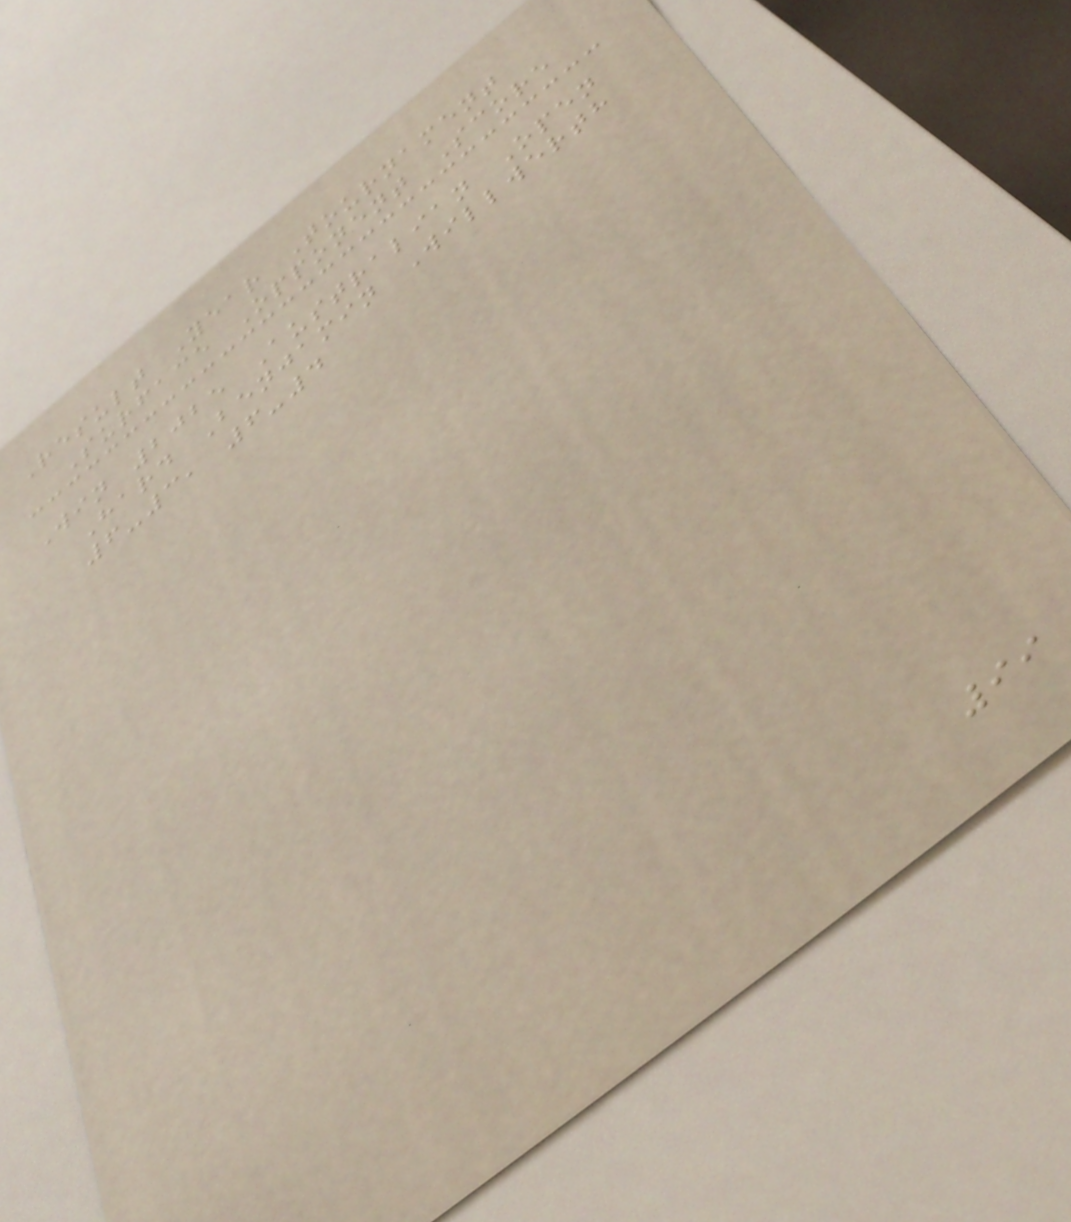Result Year Tournament
Surface Opponent Score
Win 2025 Australian Open
Hard Benjamin Willwerth
6-3, 6-4
99
